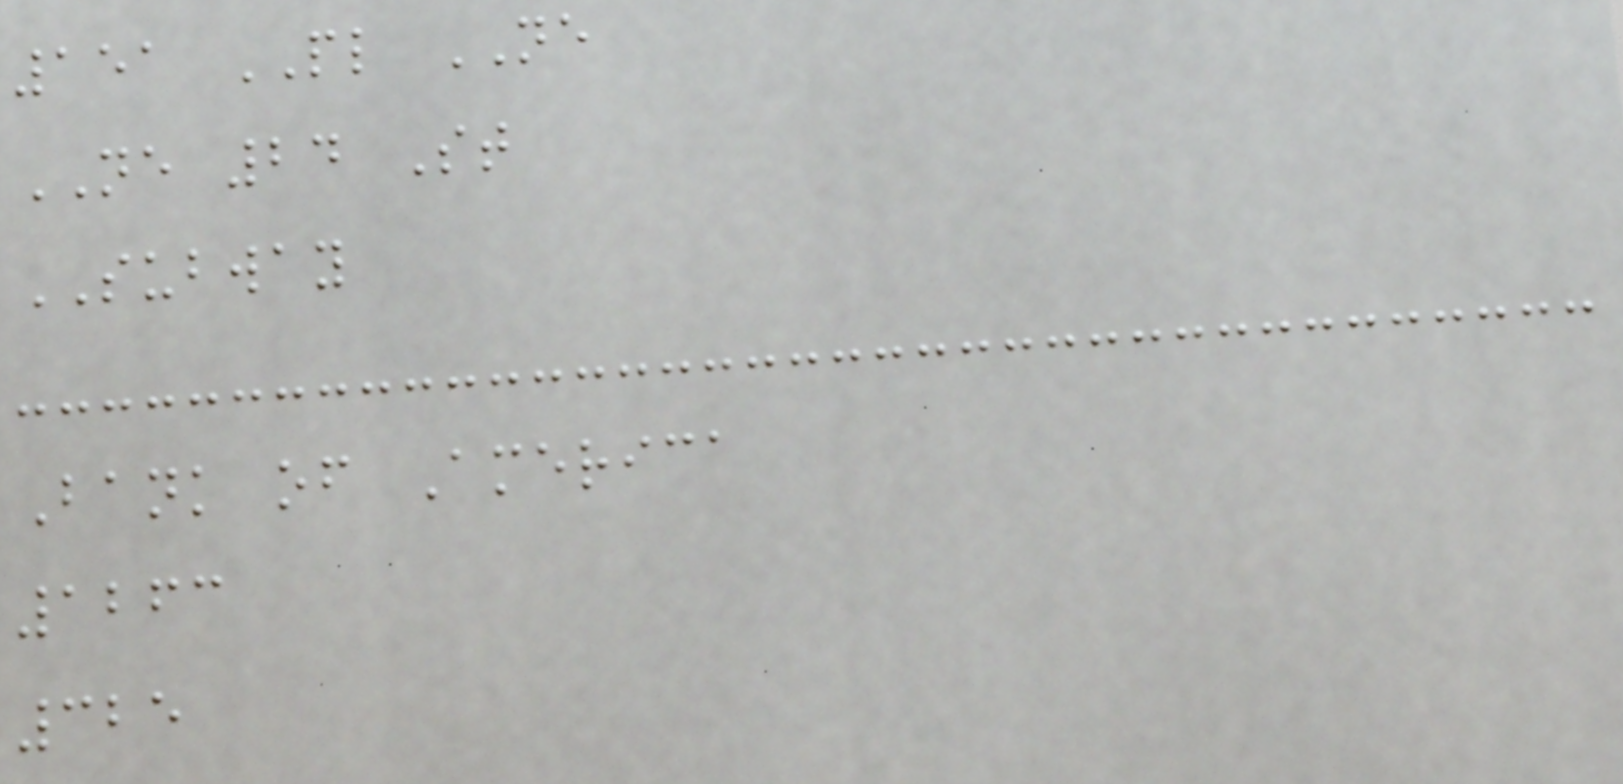151 PL NE
NE 24 St
SUBWAY
Bank of America
1263
325
